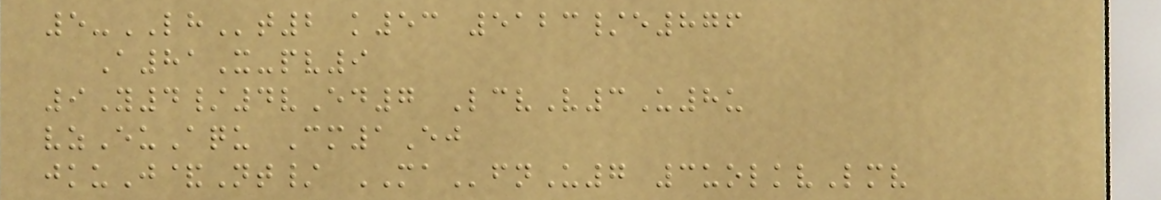5-LHt2 k53 5123/e876
A81X-pv9
9Y4/4vEd7 LcvV3U8u
vzEuAqu Cm1Ej
jkuJ&Nt/ MAfnU7 3uolkvLmv
